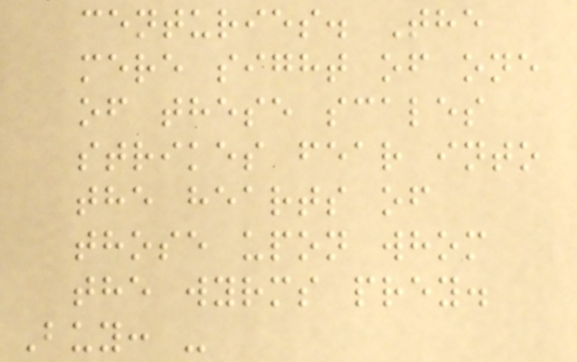centuries. The
mere sight of one
of these scales
strikes fear into
the hearts of
those upon whom
the wyrms prey.
Buy: -
